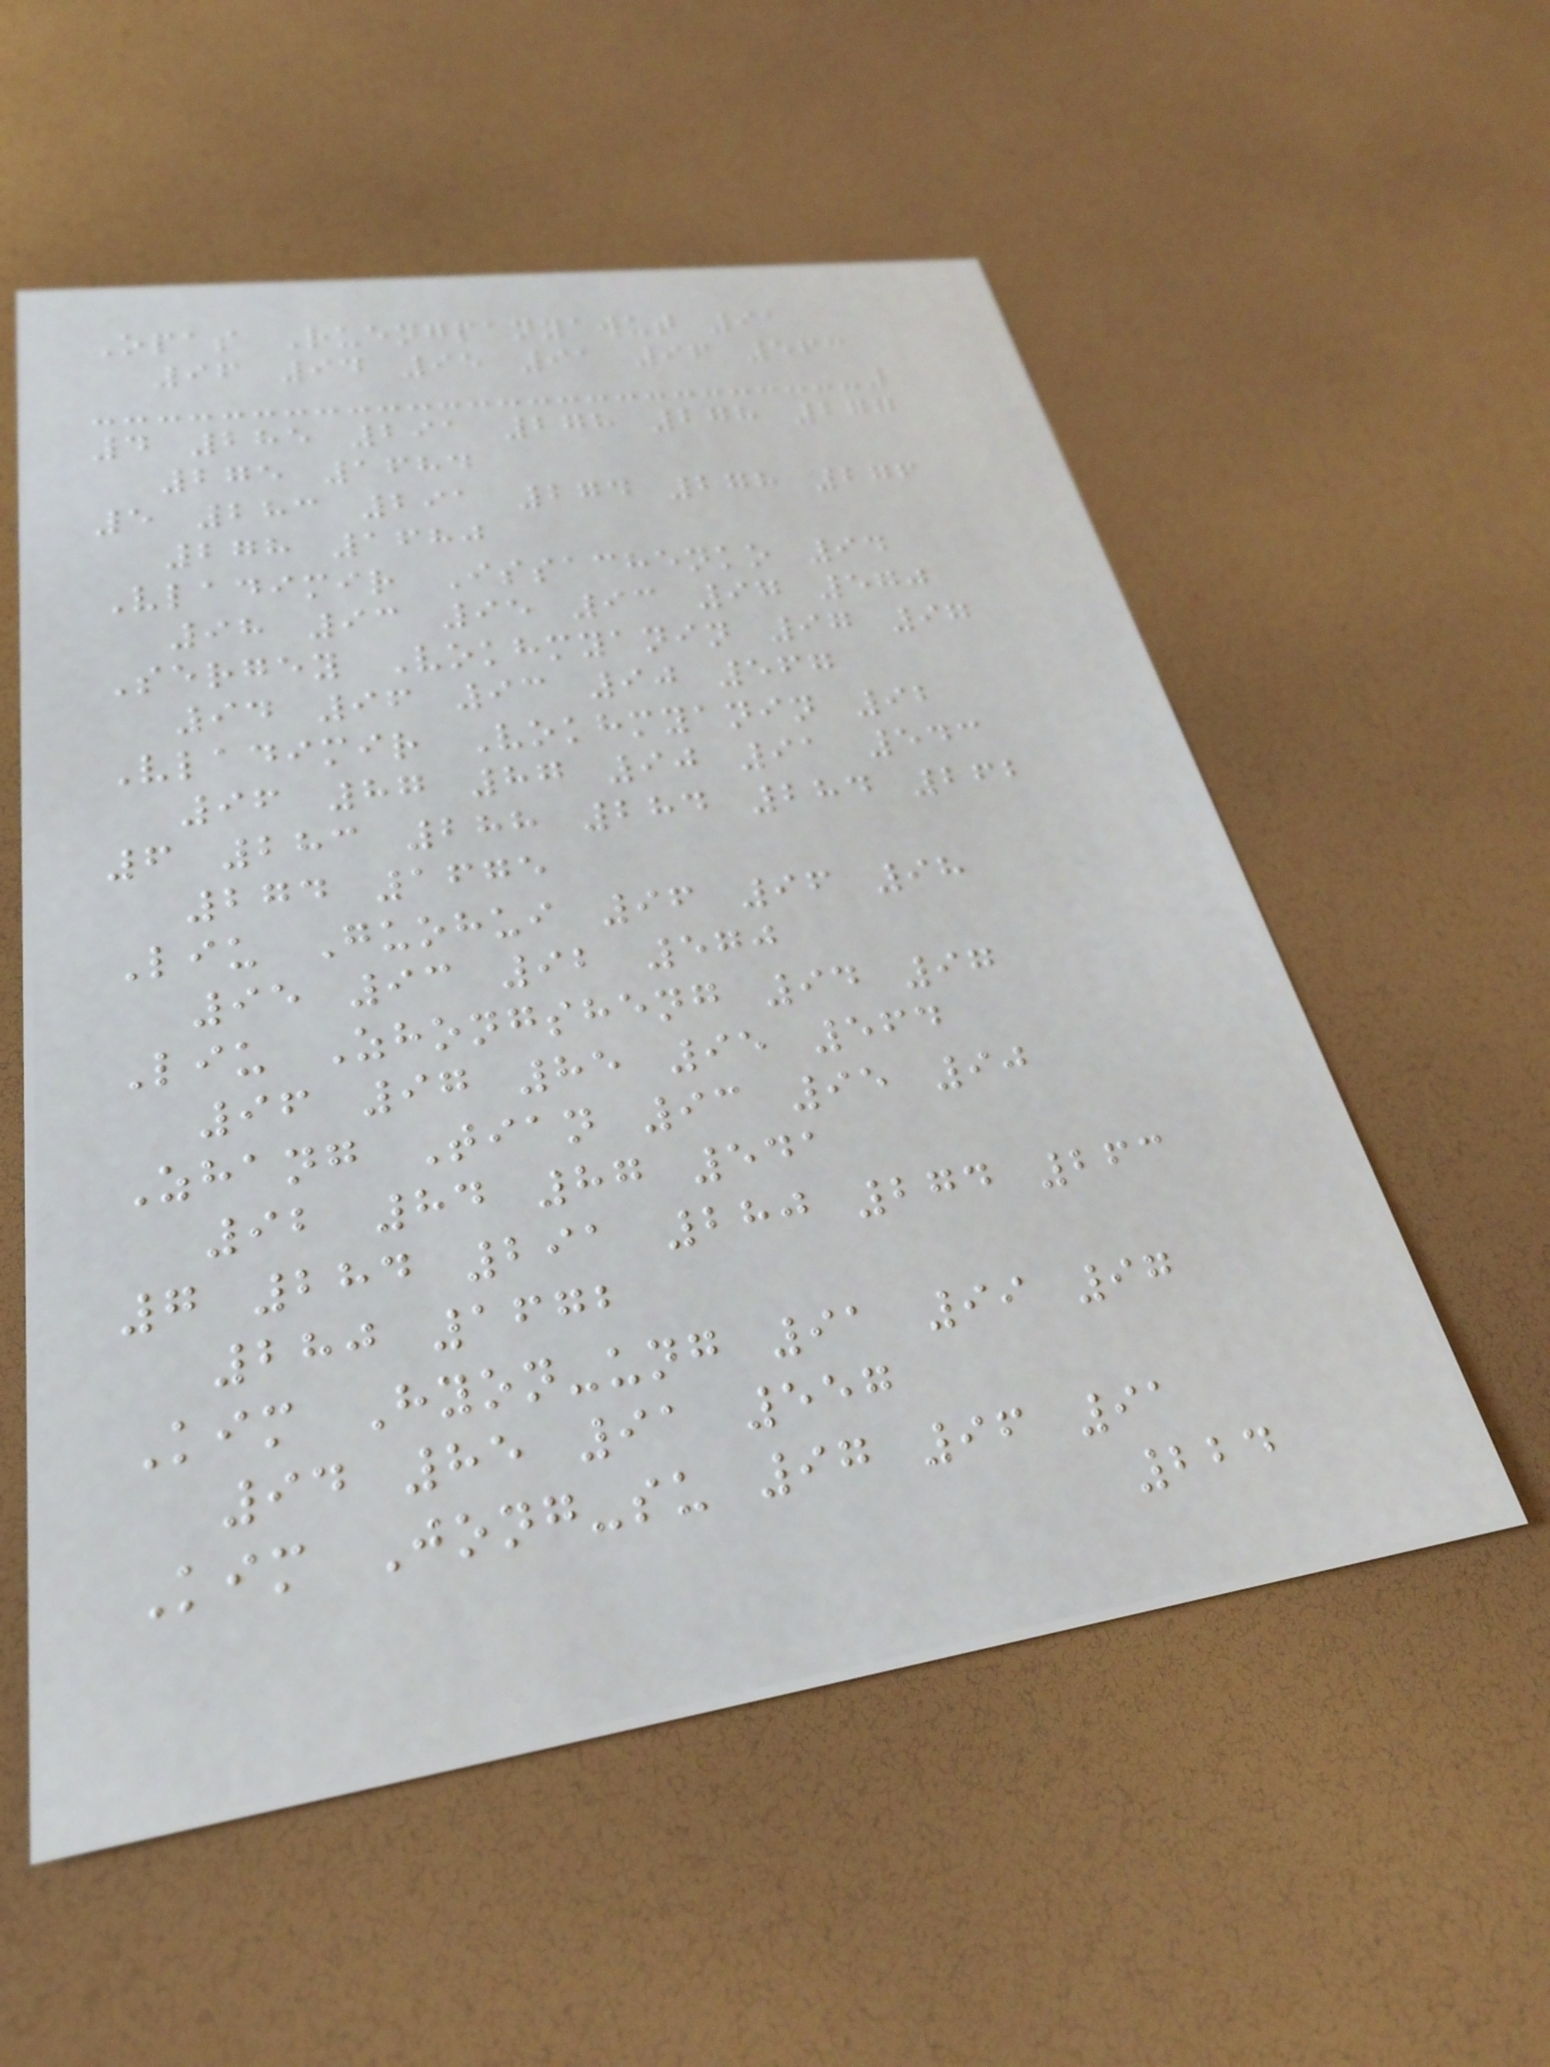Opas Ruengpanyawut 91
96 94 95 91 96 563
4 285 291 278 278 277
275 1684
5 283 291 274 278 276
278 1680
Vladimir Issachenko 94
98 93 95 93 97 570
Sergey Vokhmyanin 97 97
94 96 93 90 567
Vladimir Vokhmyanin 92
96 87 87 90 91 543
6 283 288 284 284 262
274 1675
Liu Guohui 96 96 98
95 93 92 570
Liu Zhongsheng 94 97
96 97 85 95 564
Zhang Tian 93 95 90
92 84 87 541
7 284 291 280 274 263
280 1672
Kim Hyon-ung 91 99 97
94 85 91 557
Kim Jong-su 97 96 91
224
